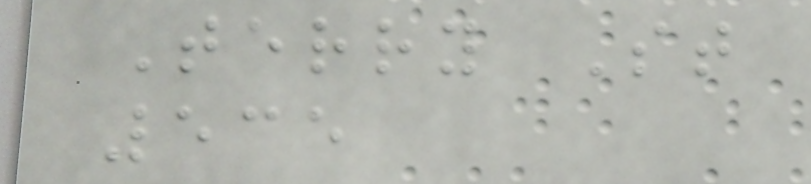Terry St
535
